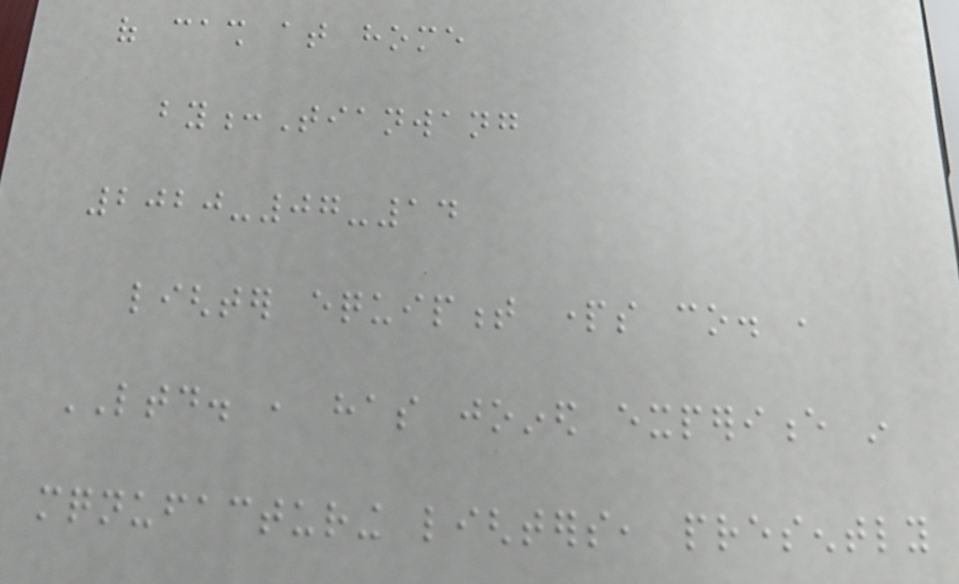of cash at home
by:Tianwang
2020-07-14
lighter equipment parts co. ,
LTD. , has joined experience in
mqnufacturing lighters, presently
